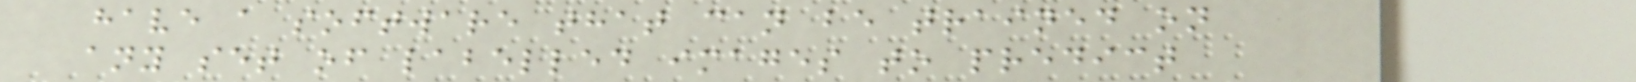have a software that can be trained on
any set of labelled images to predict
